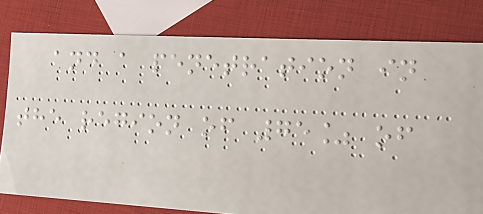and a penetration in
the region of 75% of
